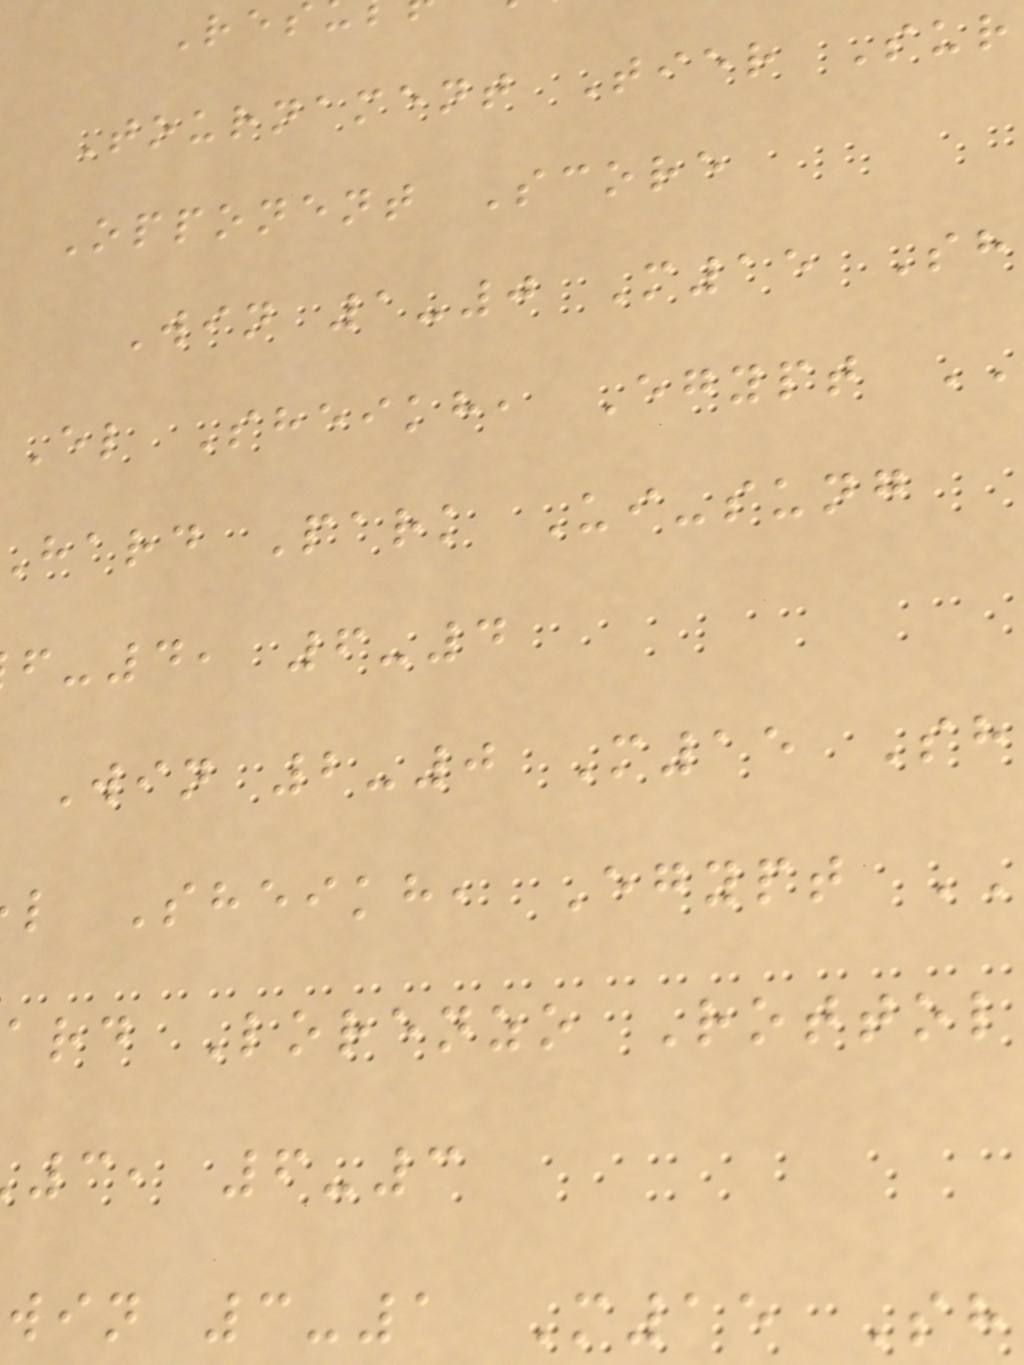Tournament Tier Sur
Opponent Score
Win 1-0 M15 Sh
El Sheikh, Egypt
hard Park Ui-sung
-4, 6-4
Win 2-0 M15 Sh
l Sheikh, Egypt
ard Lorenzo Rottol
3, 6-3
win 3-1 M15 Sh
